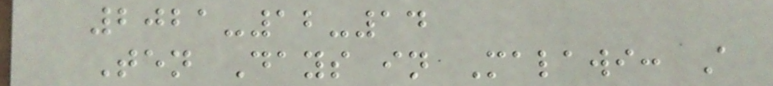2021-12-14
Ten Days in Malawi: A
